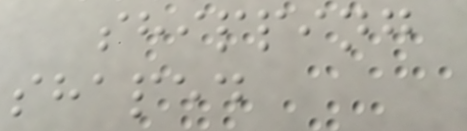shipping
shaped
